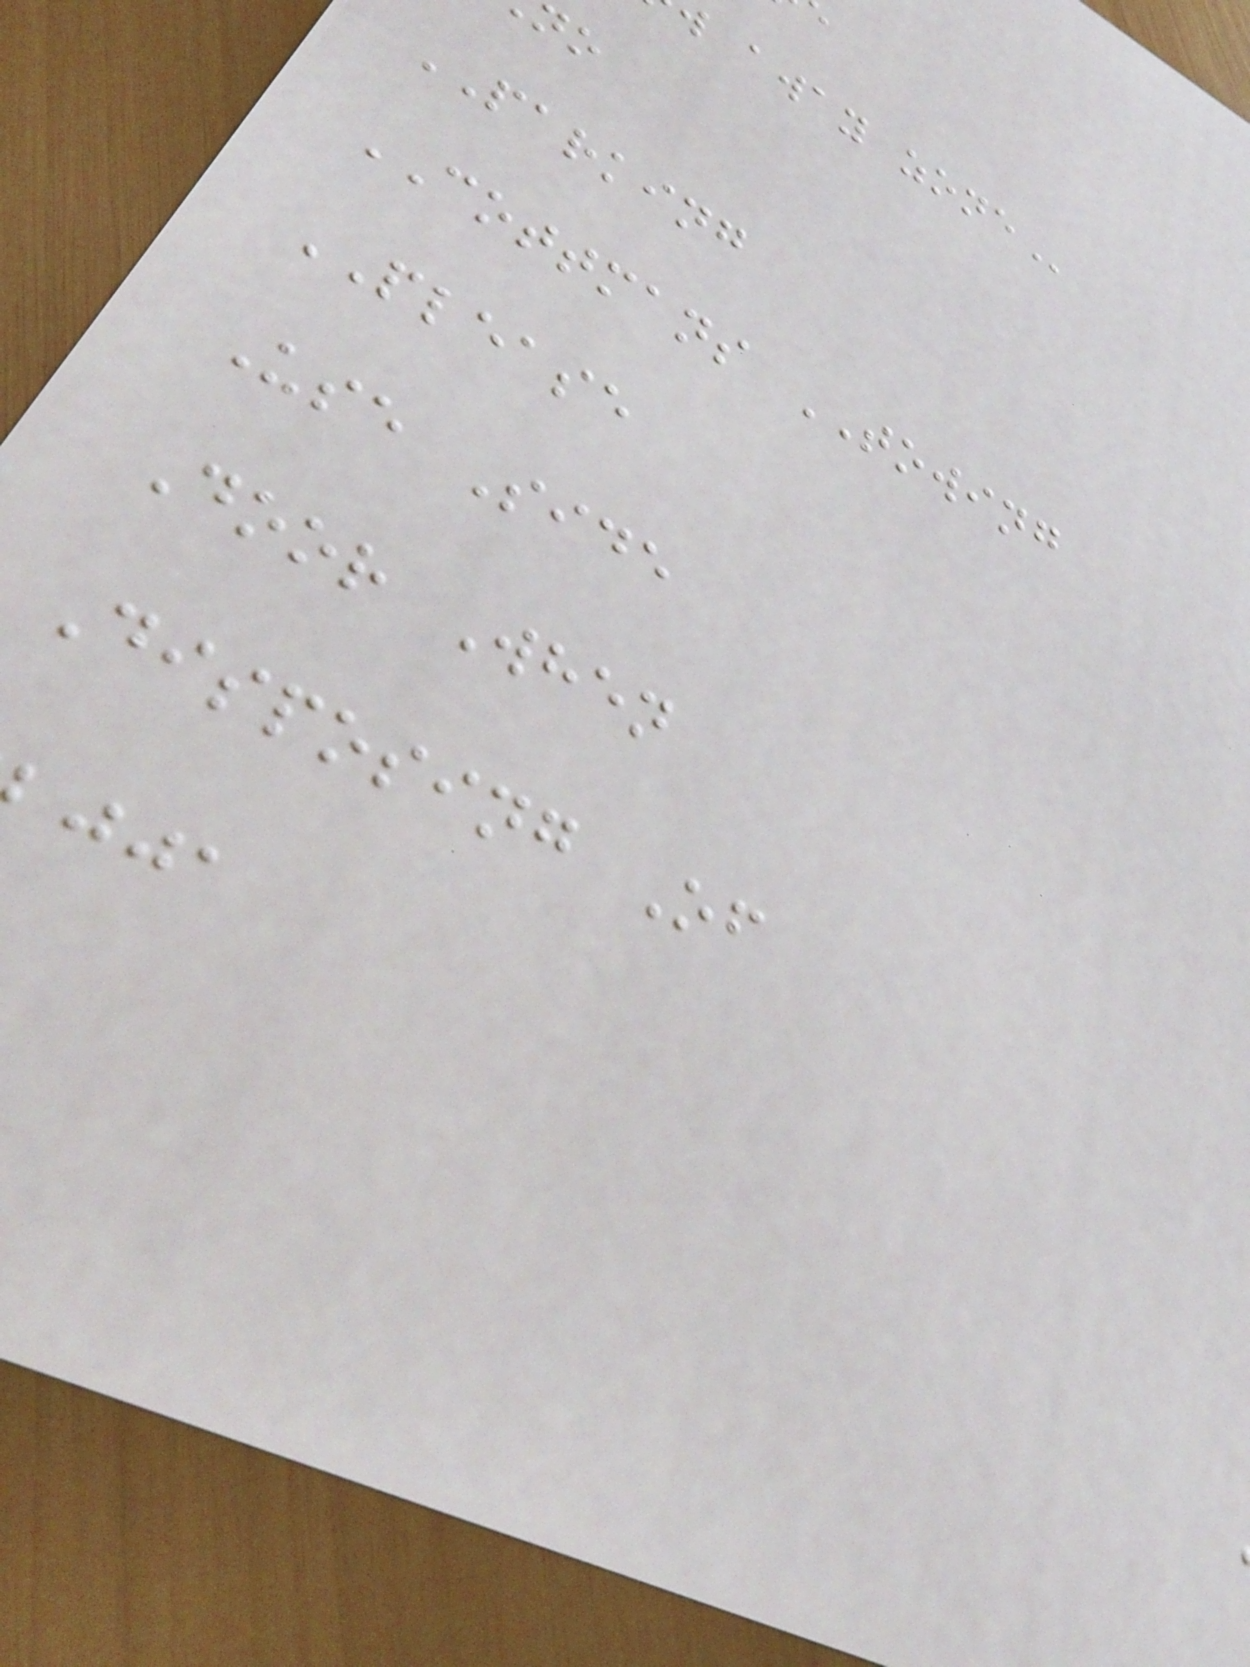PARKING
COTTMANS TOWING
PLEASE
Use Side
Door When
Disposing Of
